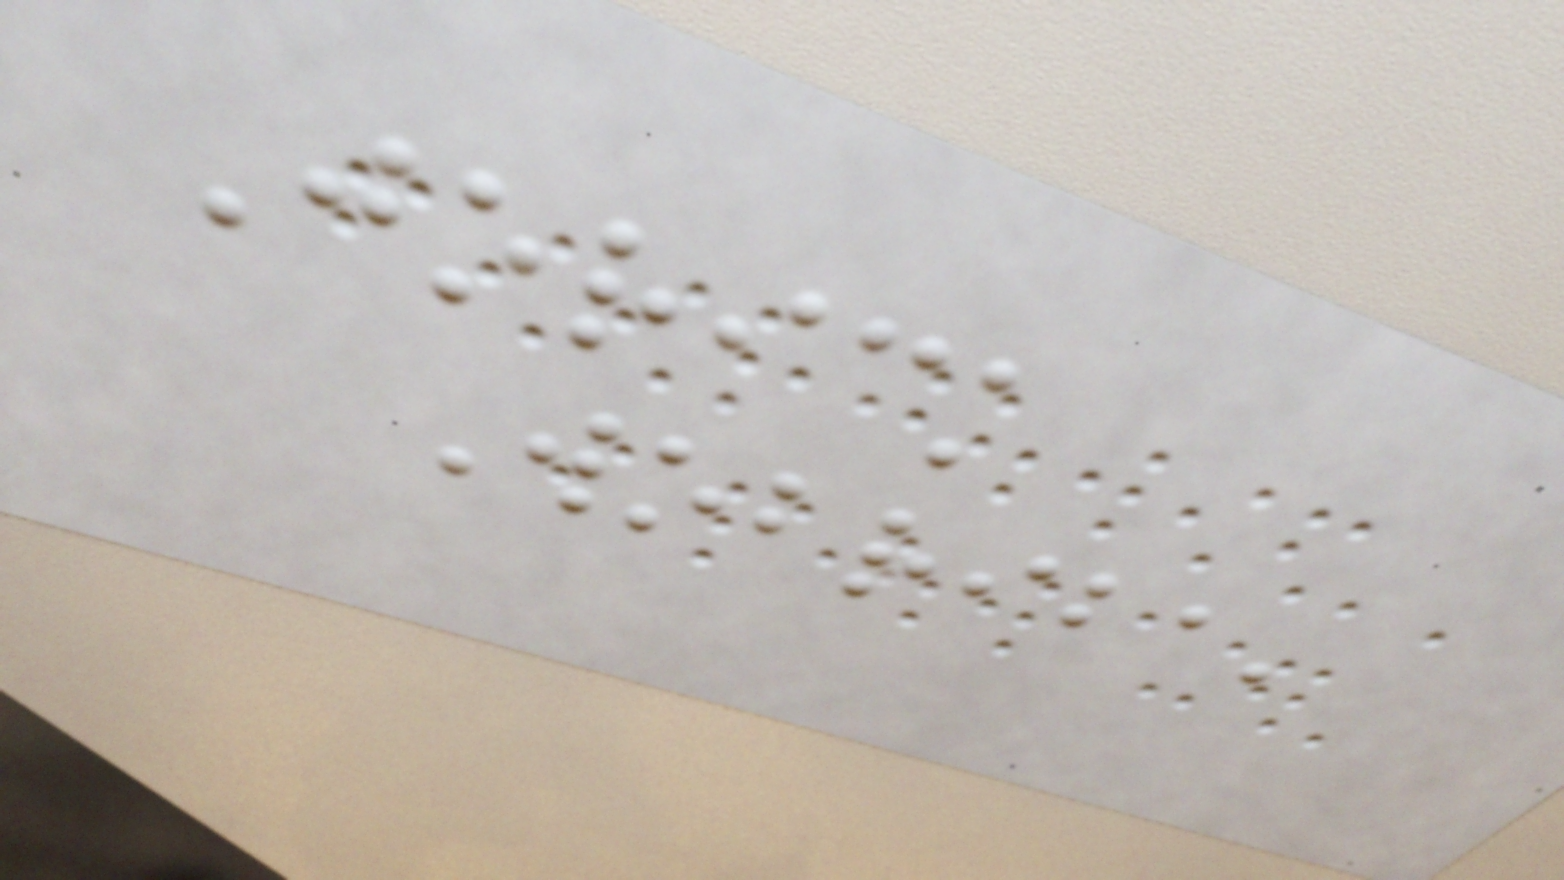Jorick
Wobriba,
